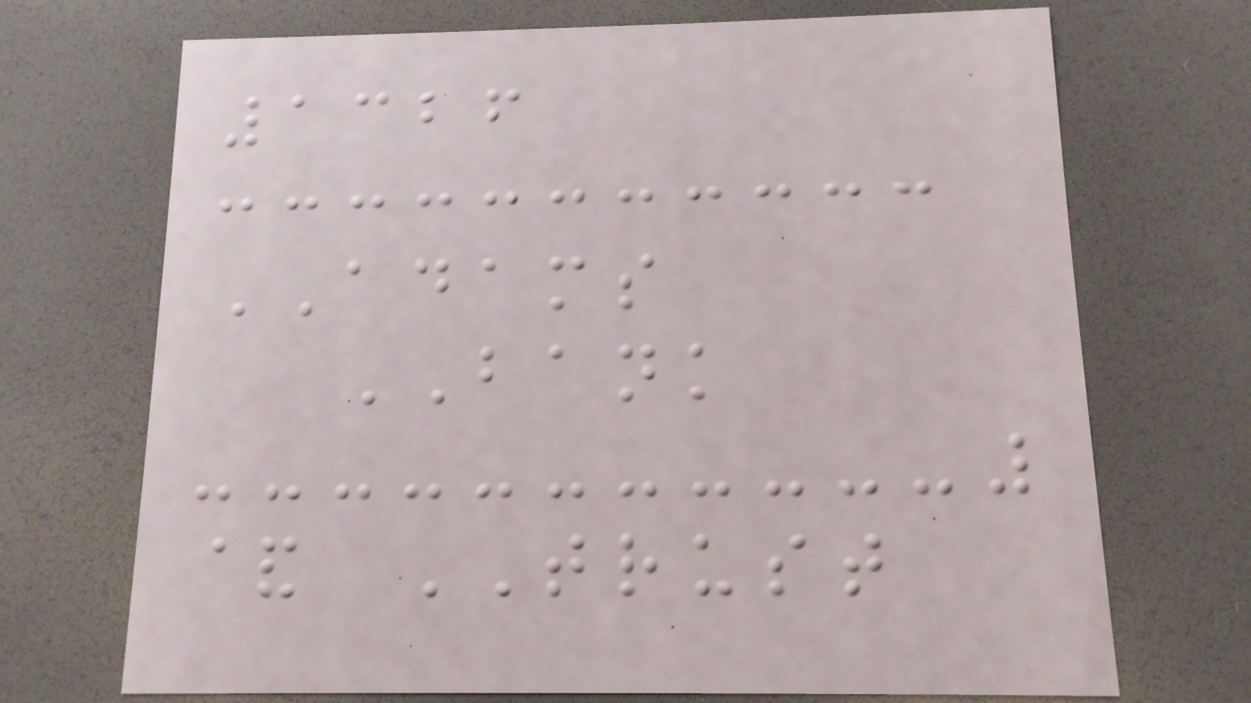1326
ADAMS
BANK
& TRUST
